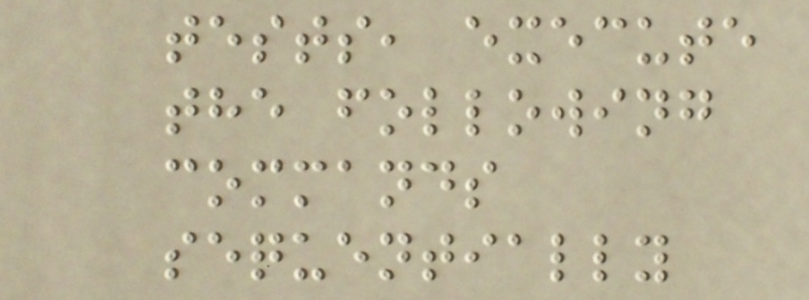tests, execute
the following
commands
sequentially
